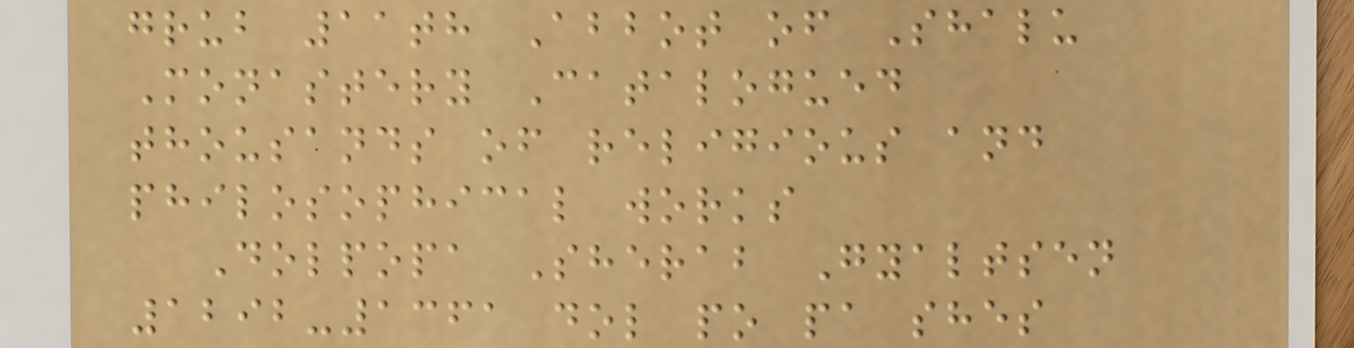grub 11th Abbot of Shalu
Monastery Catalogued
thousands of religious and
philosophical works
Dolpopa Sherab Gyaltsen
1292-1361 dol po pa shes
